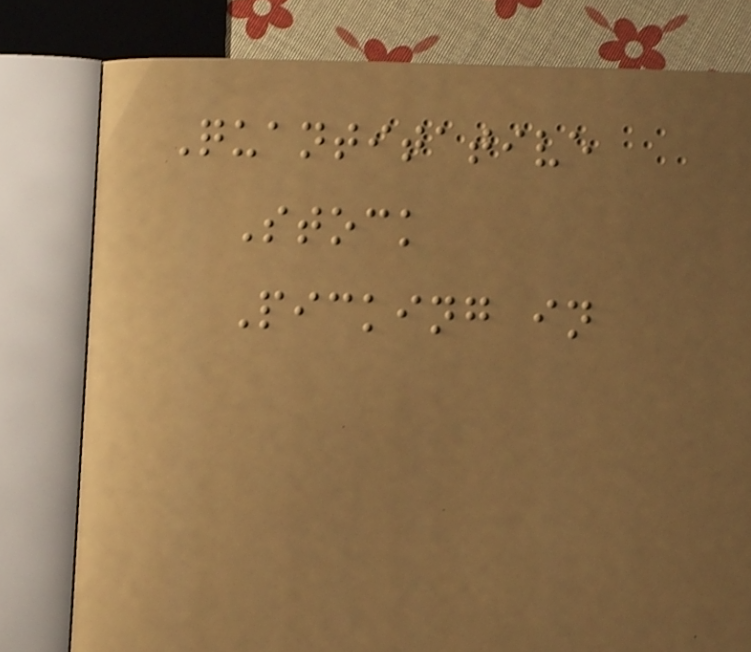Quantitative
Stock
Picking in
